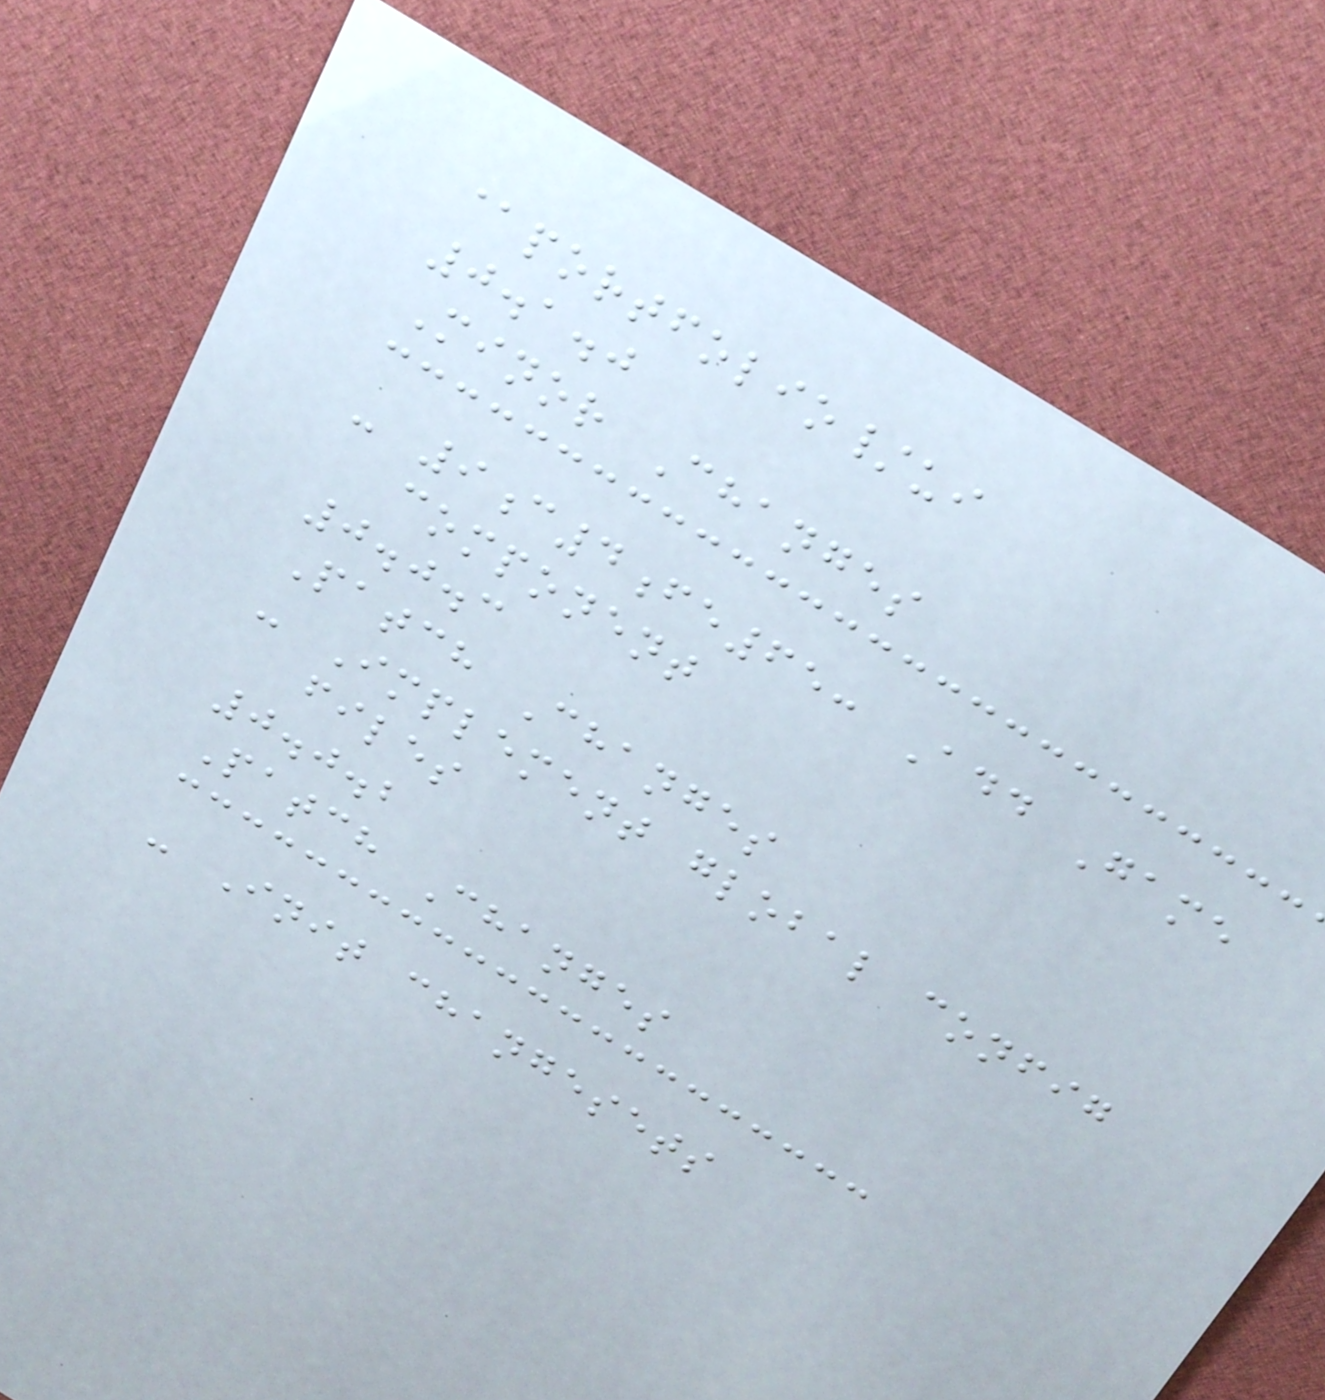@portfolio/ui
0.1.0
Minor Changes
- 9c4fe65: Add Game
component
0.0.3
Patch Changes
- Implement global config
files
0.0.2
Patch Changes
- Init changesets
